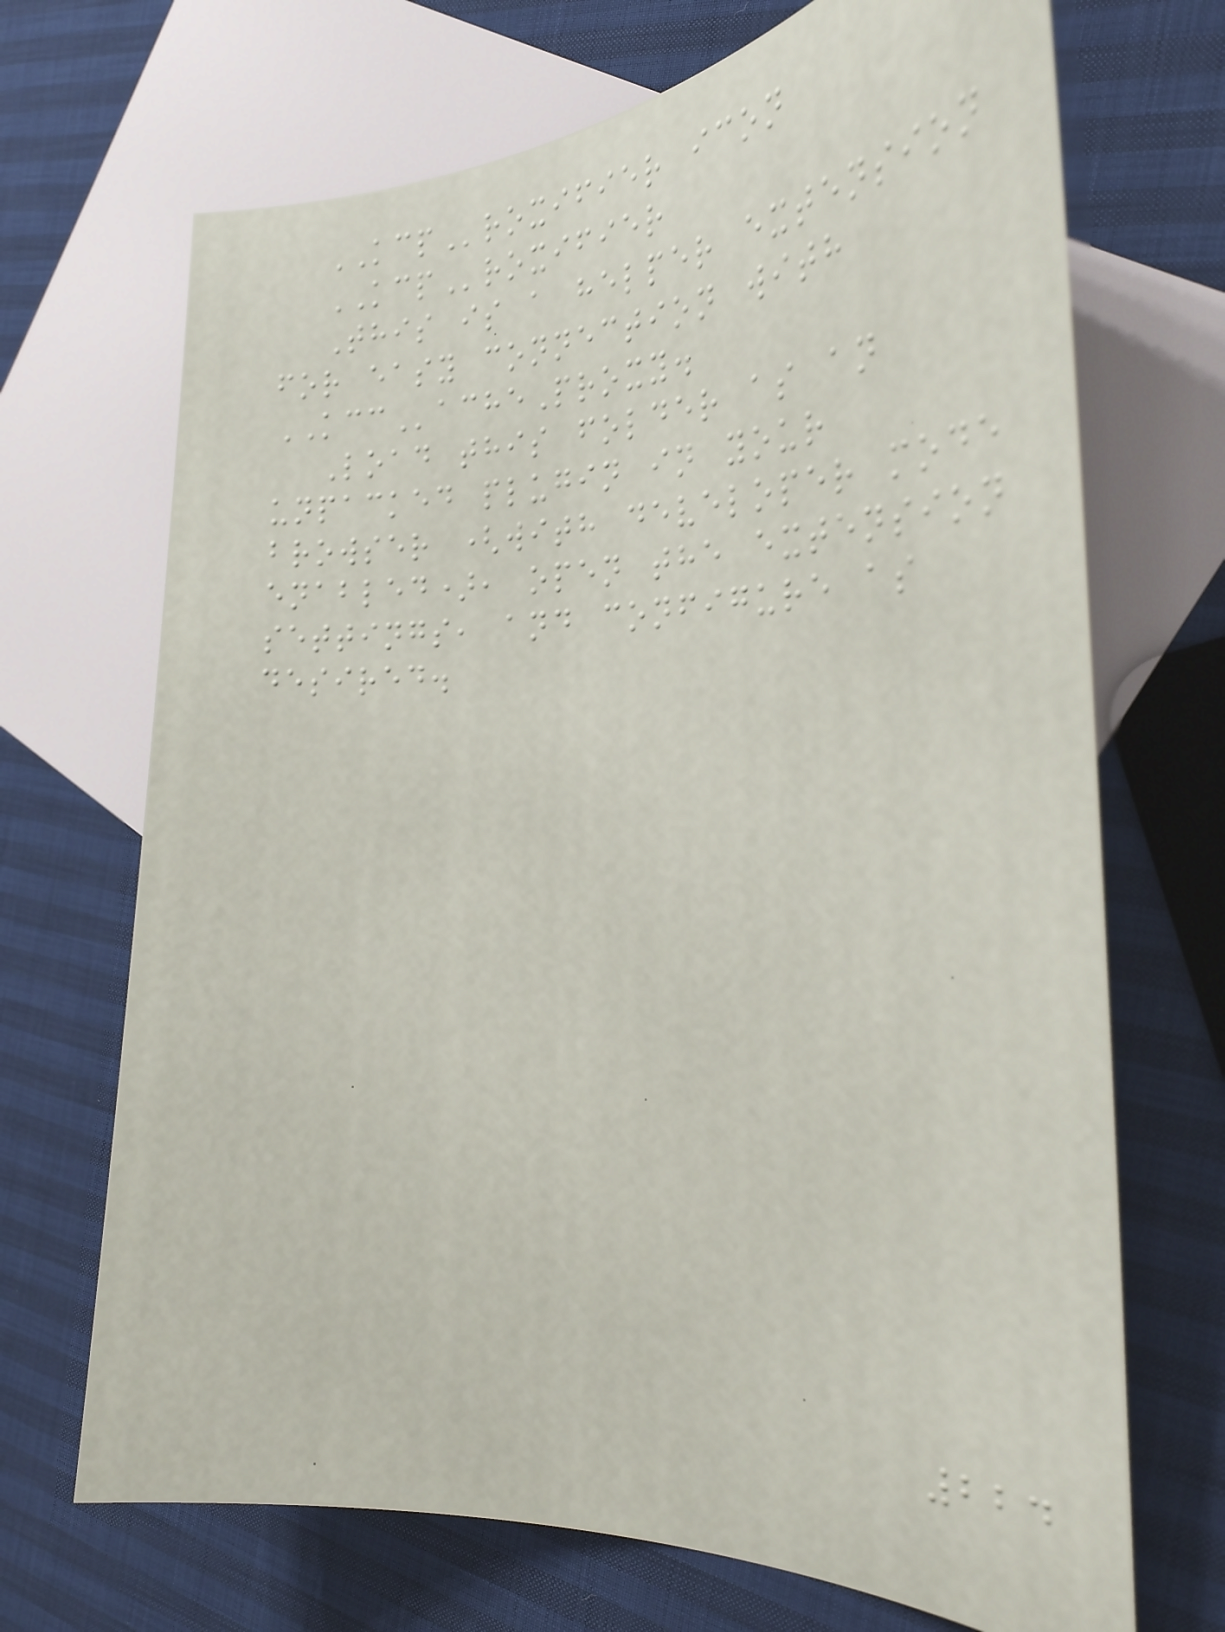KCProxifier icon
KCProxifier
This is a helper extension
for easy connection with
KCCacheProxy.
Load this folder as an
unpacked plugin in your
browser (with developer mode
enabled), open the extension
settings, and configure as
desired.
224
